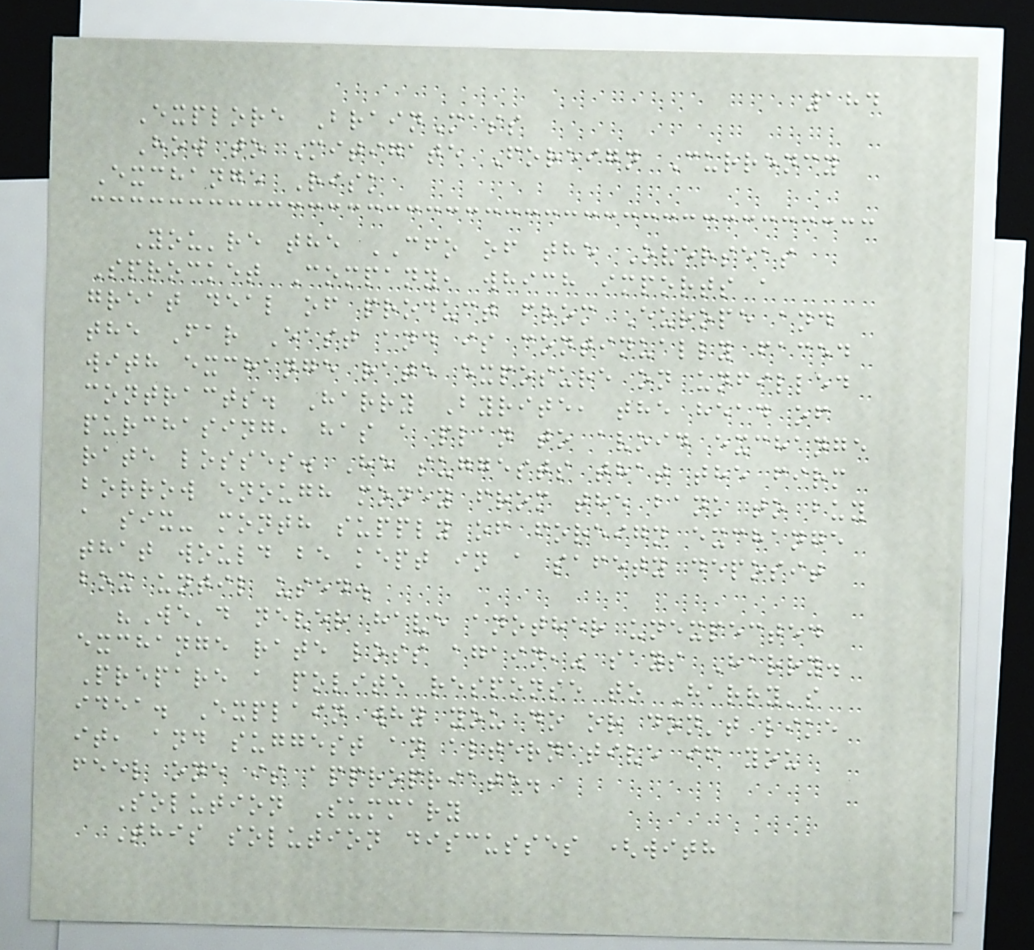184
Explore BrainMass
How to Mitigate Foreign Currency
Exchange Risk
You're the CFO of the Overseas
Sprocket Company, which imports a
great deal of product from Europe and
the Far East and is continually faced
with exchange rate exposure on unfilled
contracts. Harry Byrite, the head of
purchasing, has a plan to avoid exchange
rate losses. He suggests that the firm
borrow enough money from the bank to buy
a six- month supply of foreign exchange
that would be kept in a safety deposit
box until used.
"We'd never have another unexpected
exchange rate loss again," says Harry.
Prepare a polite response to Harry's
idea. Explain why you do or don't like
it, and suggest an alternative if you
feel one is appropriate.
Solution Summary
This solution discusses (with
